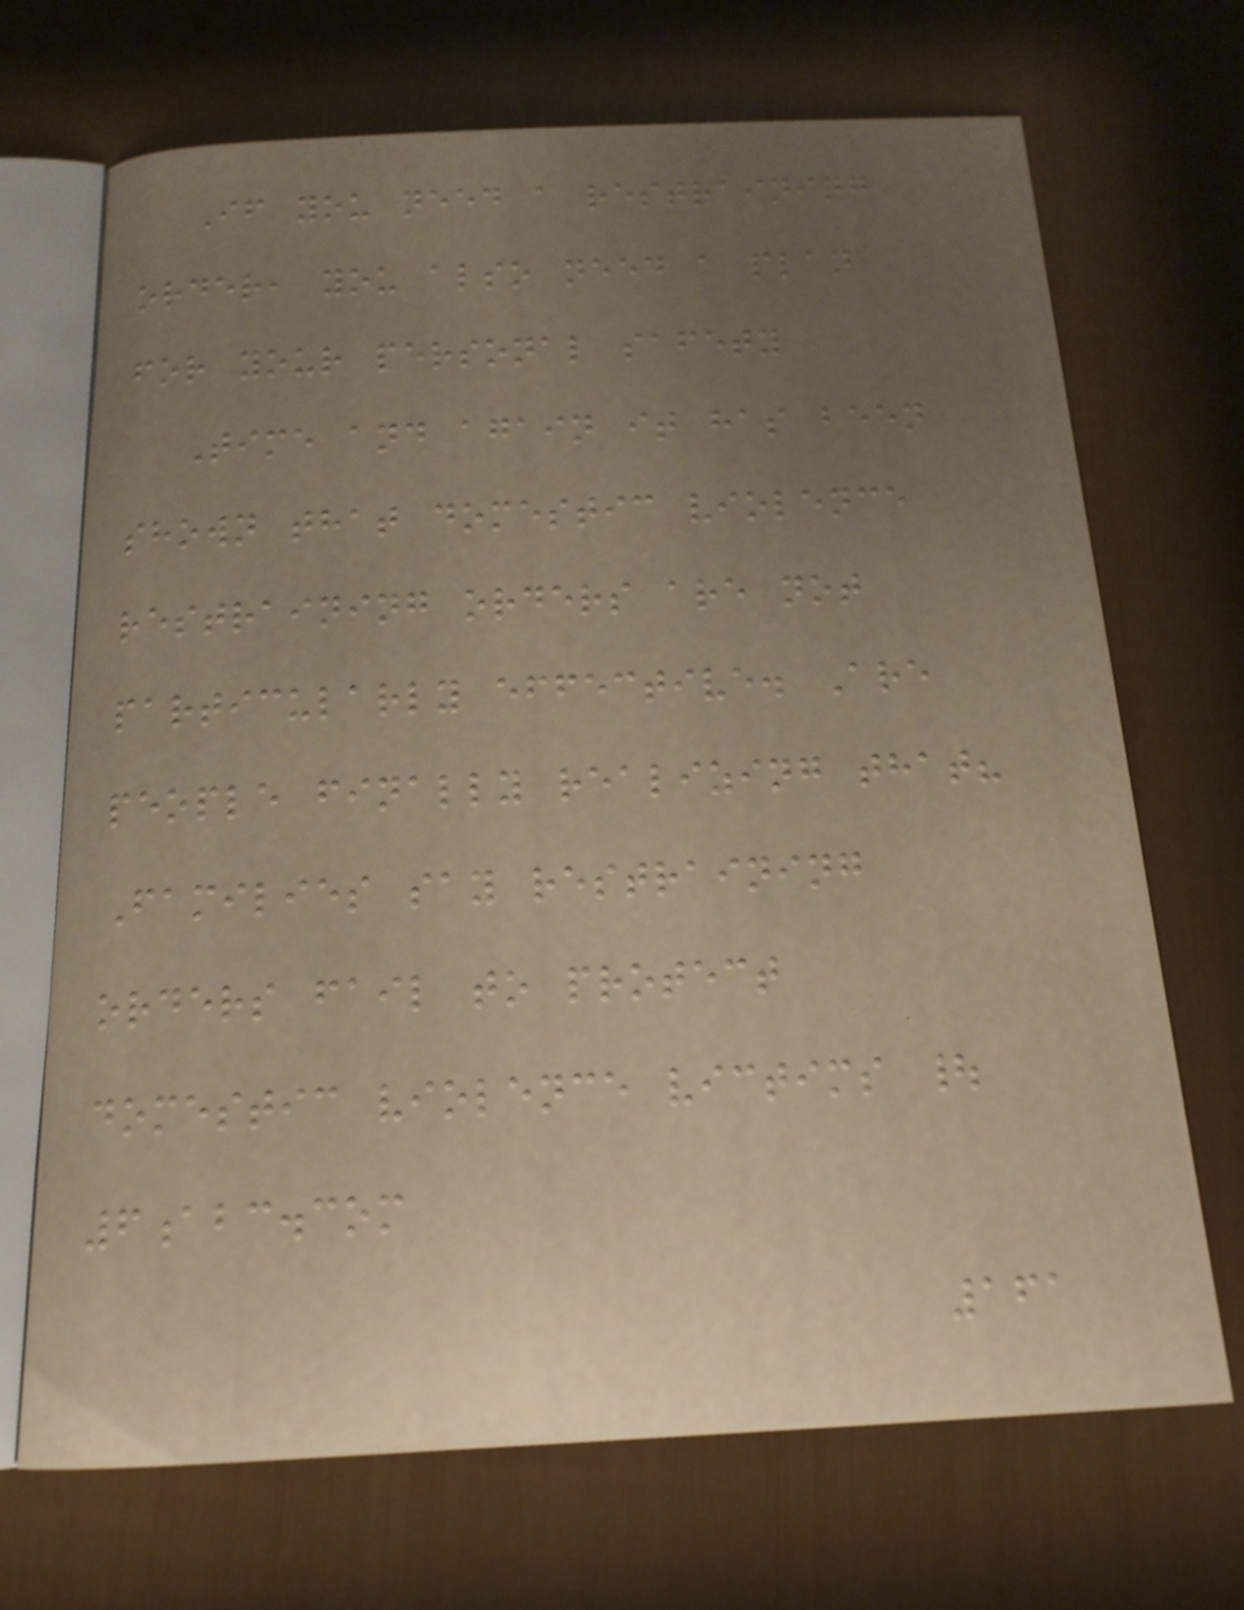If you need a restraining
order, you also need a plan
for your personal safety
Time and again it has been
shown that domestic violence
restraining orders are not
particularly effective. Are
people finally realizing that?
Families say restraining
orders fail to protect
domestic violence victims |
6abc.com
161
